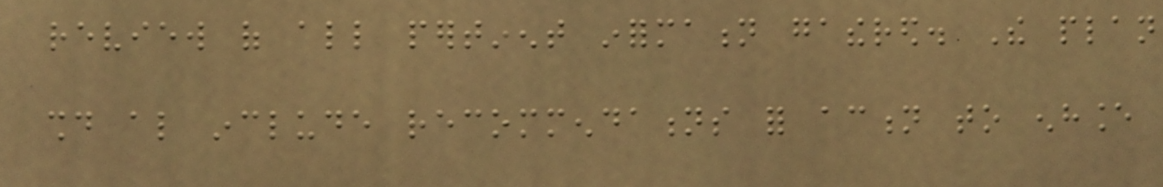review of all pertinent information gathered. The plan
should also include recommendations for action to enhance
